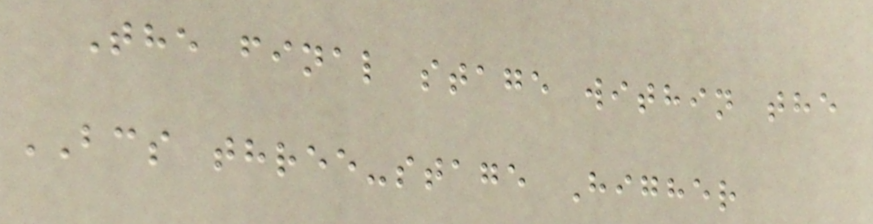The final stage within the
BCS three-stage Higher
